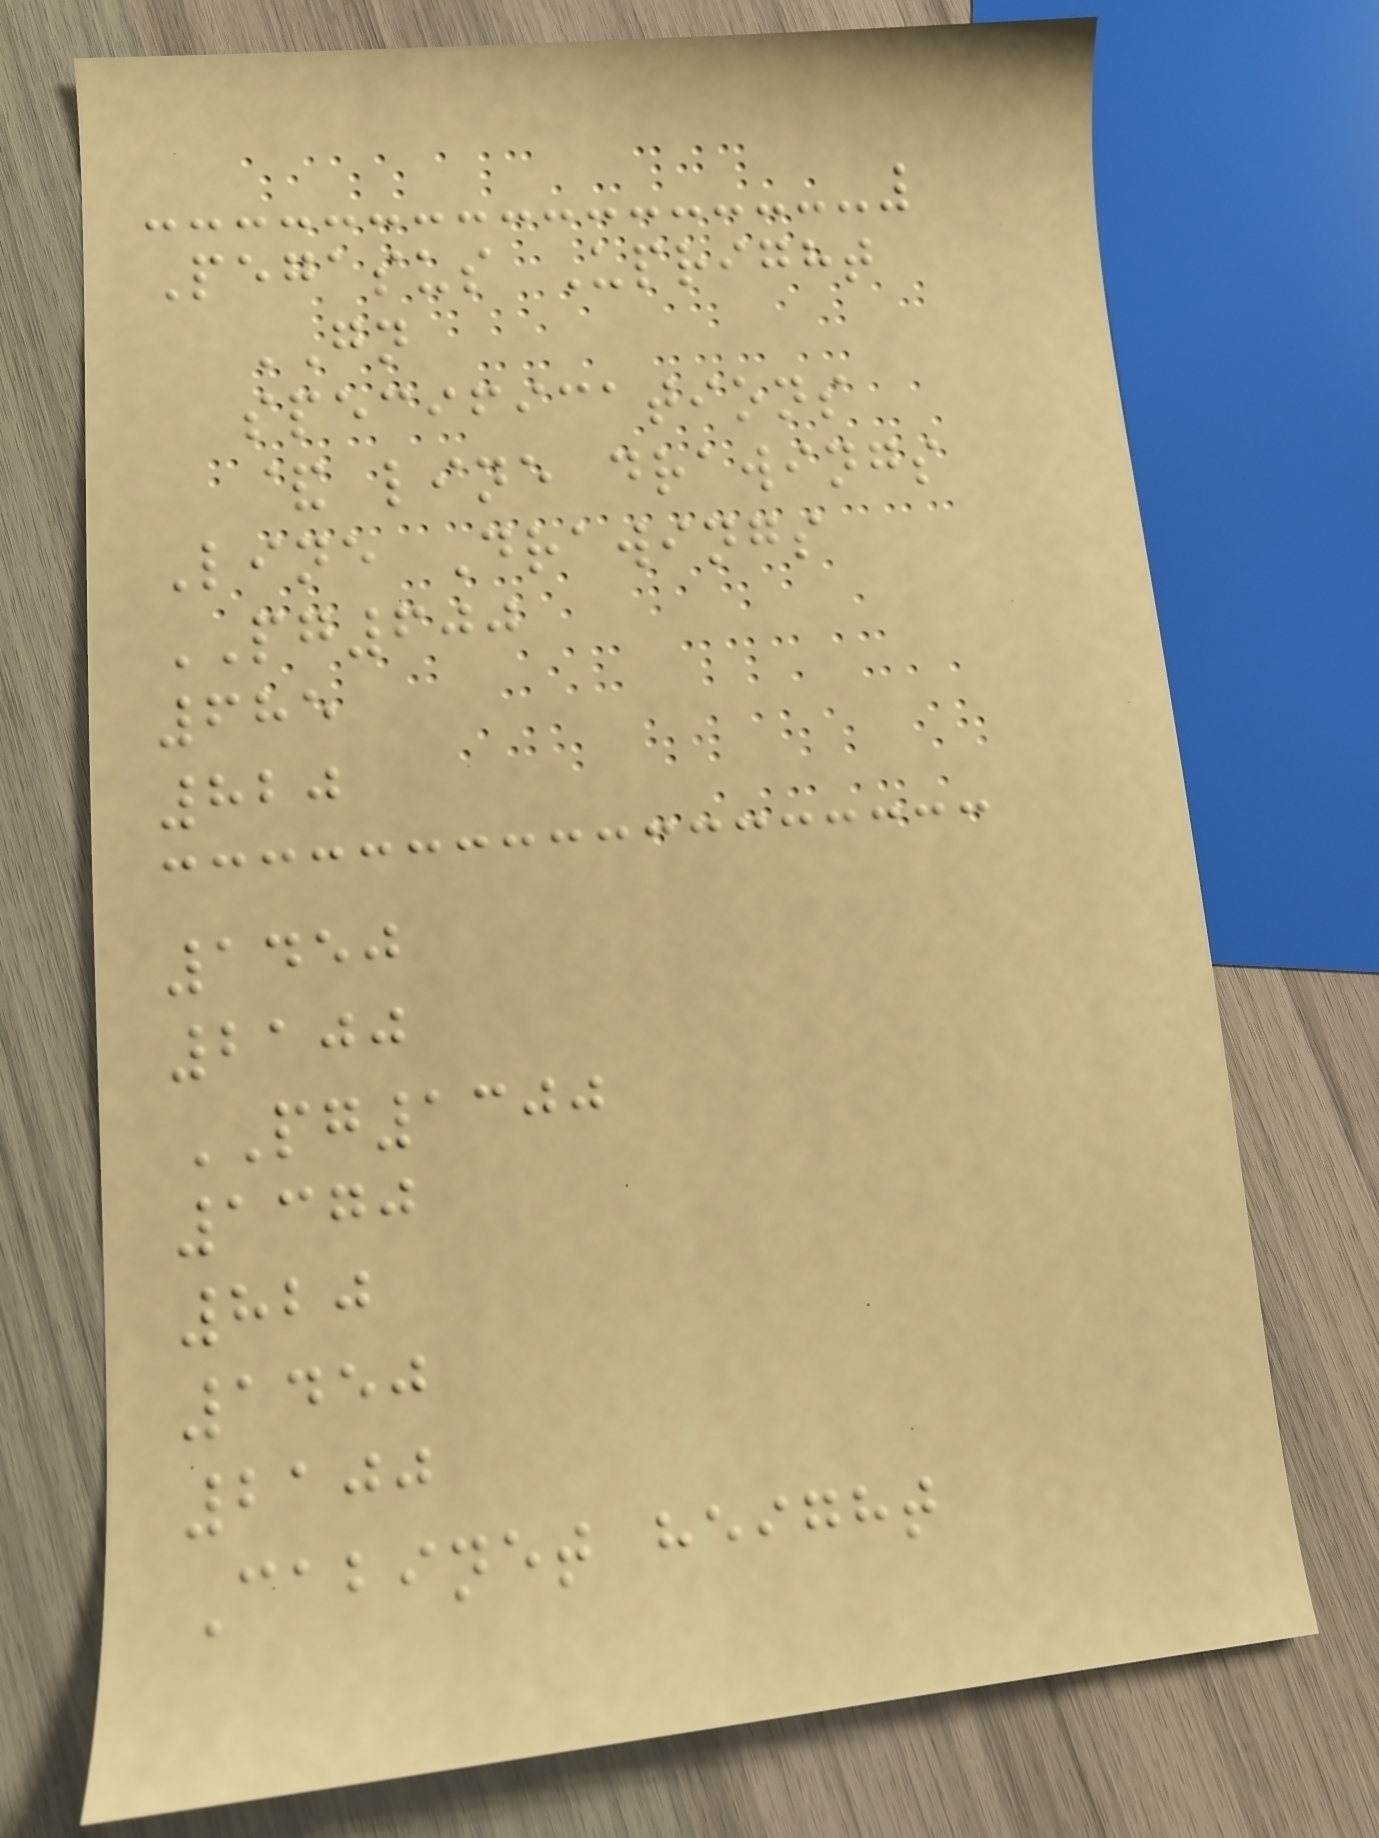Pegasus Upright
GN
specifications
& line drawings
Line Drawings
PG600
685
820
1450
2100
PG1300
1370
820
1450
2100
Cabinet height
